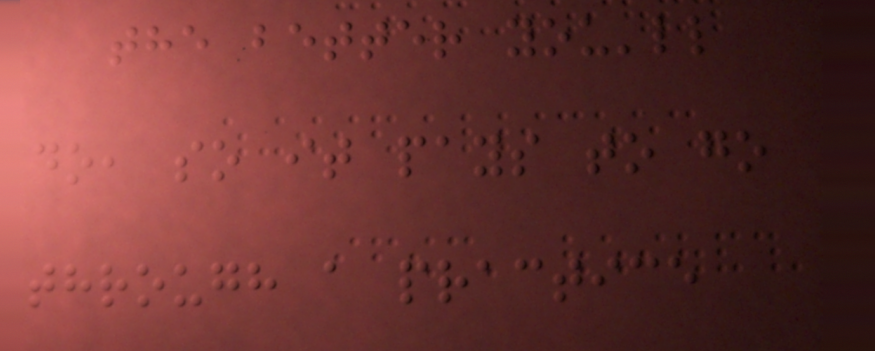the better you'll
do, so it pays to go
through a practice
